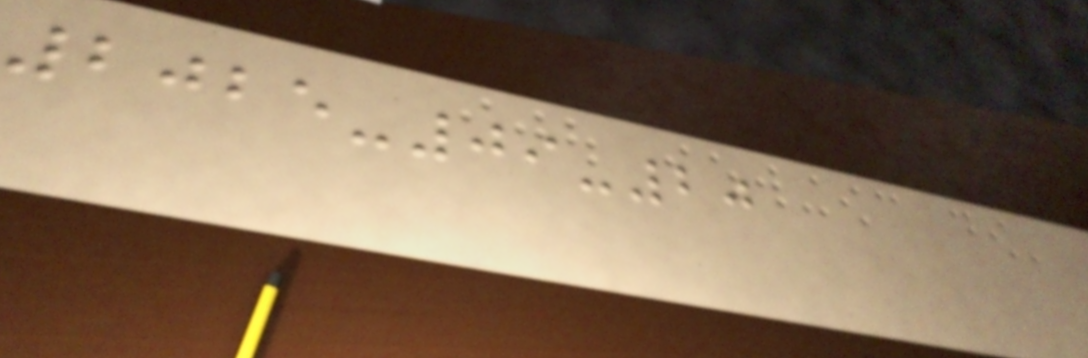2025-09-20
